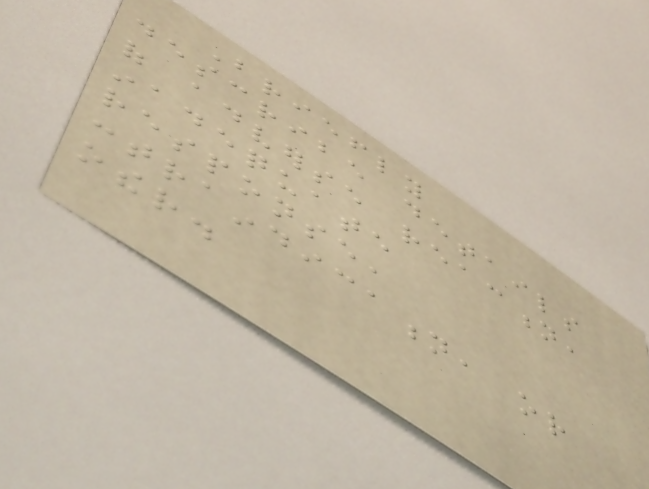Briefly
describe details
of adverse reaction,
inadequate
response,
contraindication, or
other.
